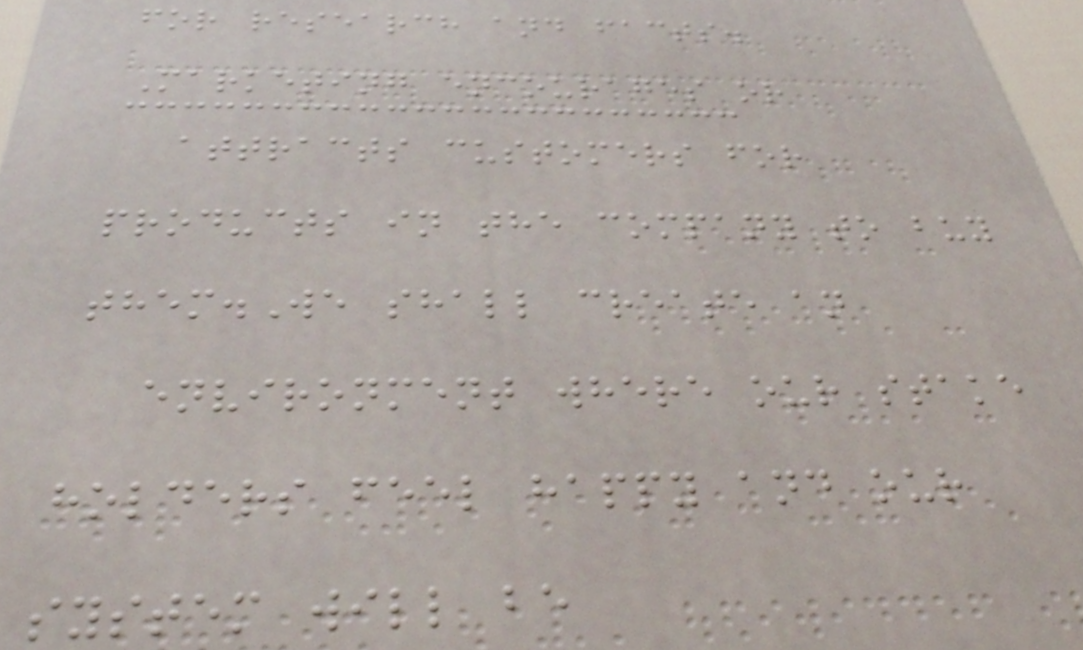for research and facts.
Marketing encourages or
attracts customers for
products in the company to buy
them.We shall create an
environment where our stake
holders feel happy and our
system will be
